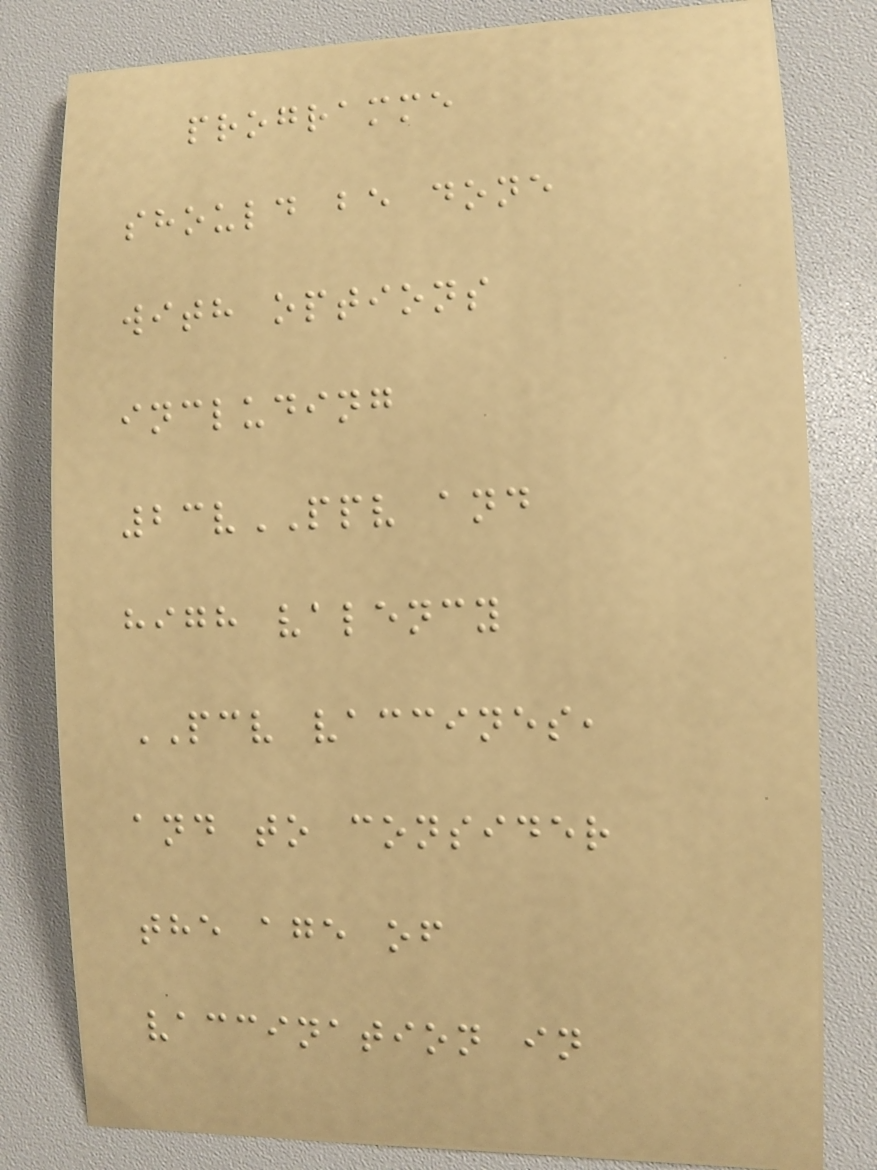programme
should be done
with options
including
23vPPV and
high valency
PCV vaccines,
and to consider
the age of
vaccination in
